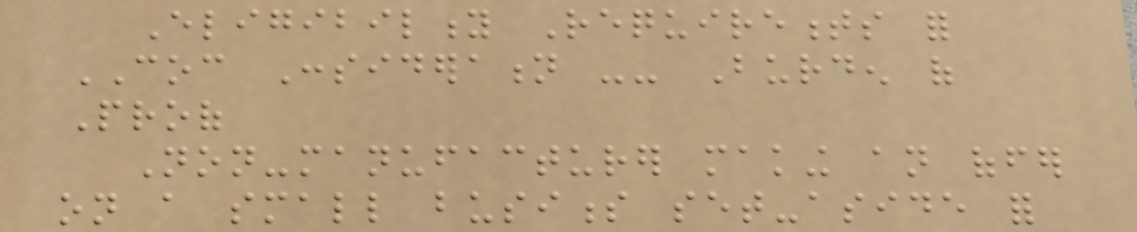Eligibility Requirements for
COC Consideration -- Burden of
Proof
Non-manufacturer making an offer
on a small business set-aside for
